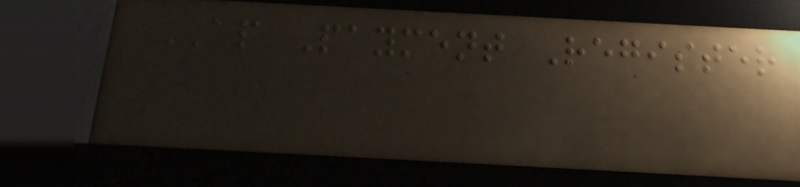AP Payment Register
